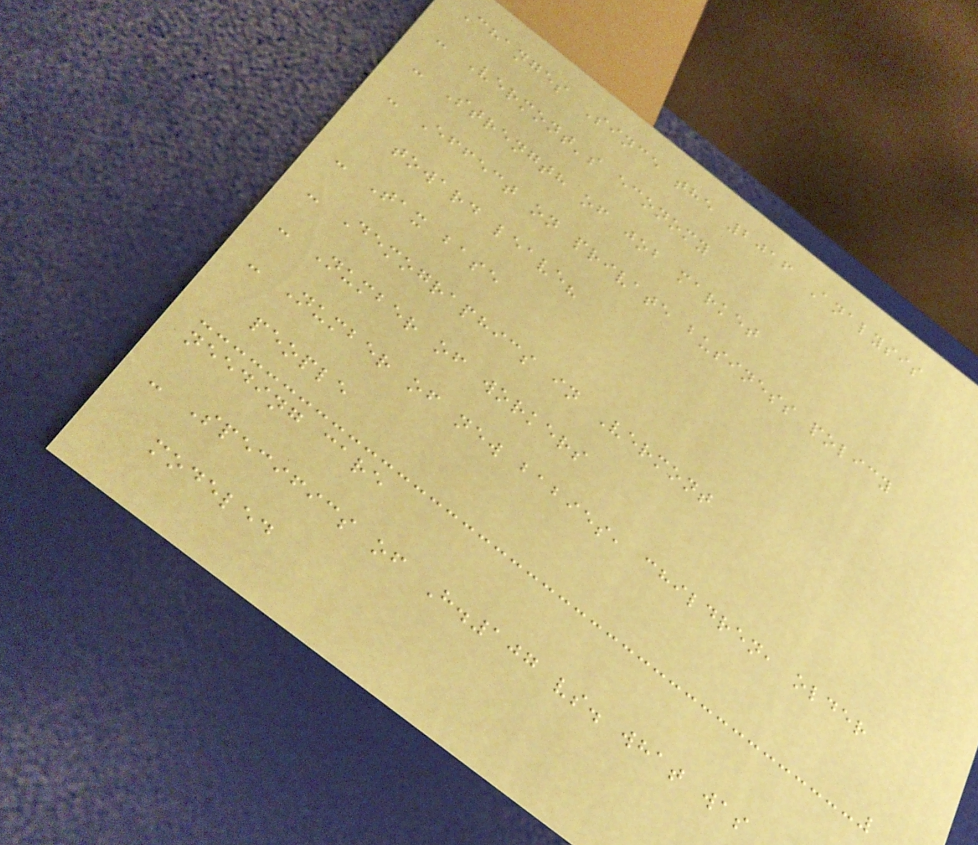Changes Since the 2016 Analysis
- Vermont's economy
- Strength of job market
- Effect on private business policy
toward leave?
- Tax base
- Demographics in Vermont
- Number of workers
- Number of new babies, children, older
people
needing care
- Specifics of H.107 vs. what was
modeled
